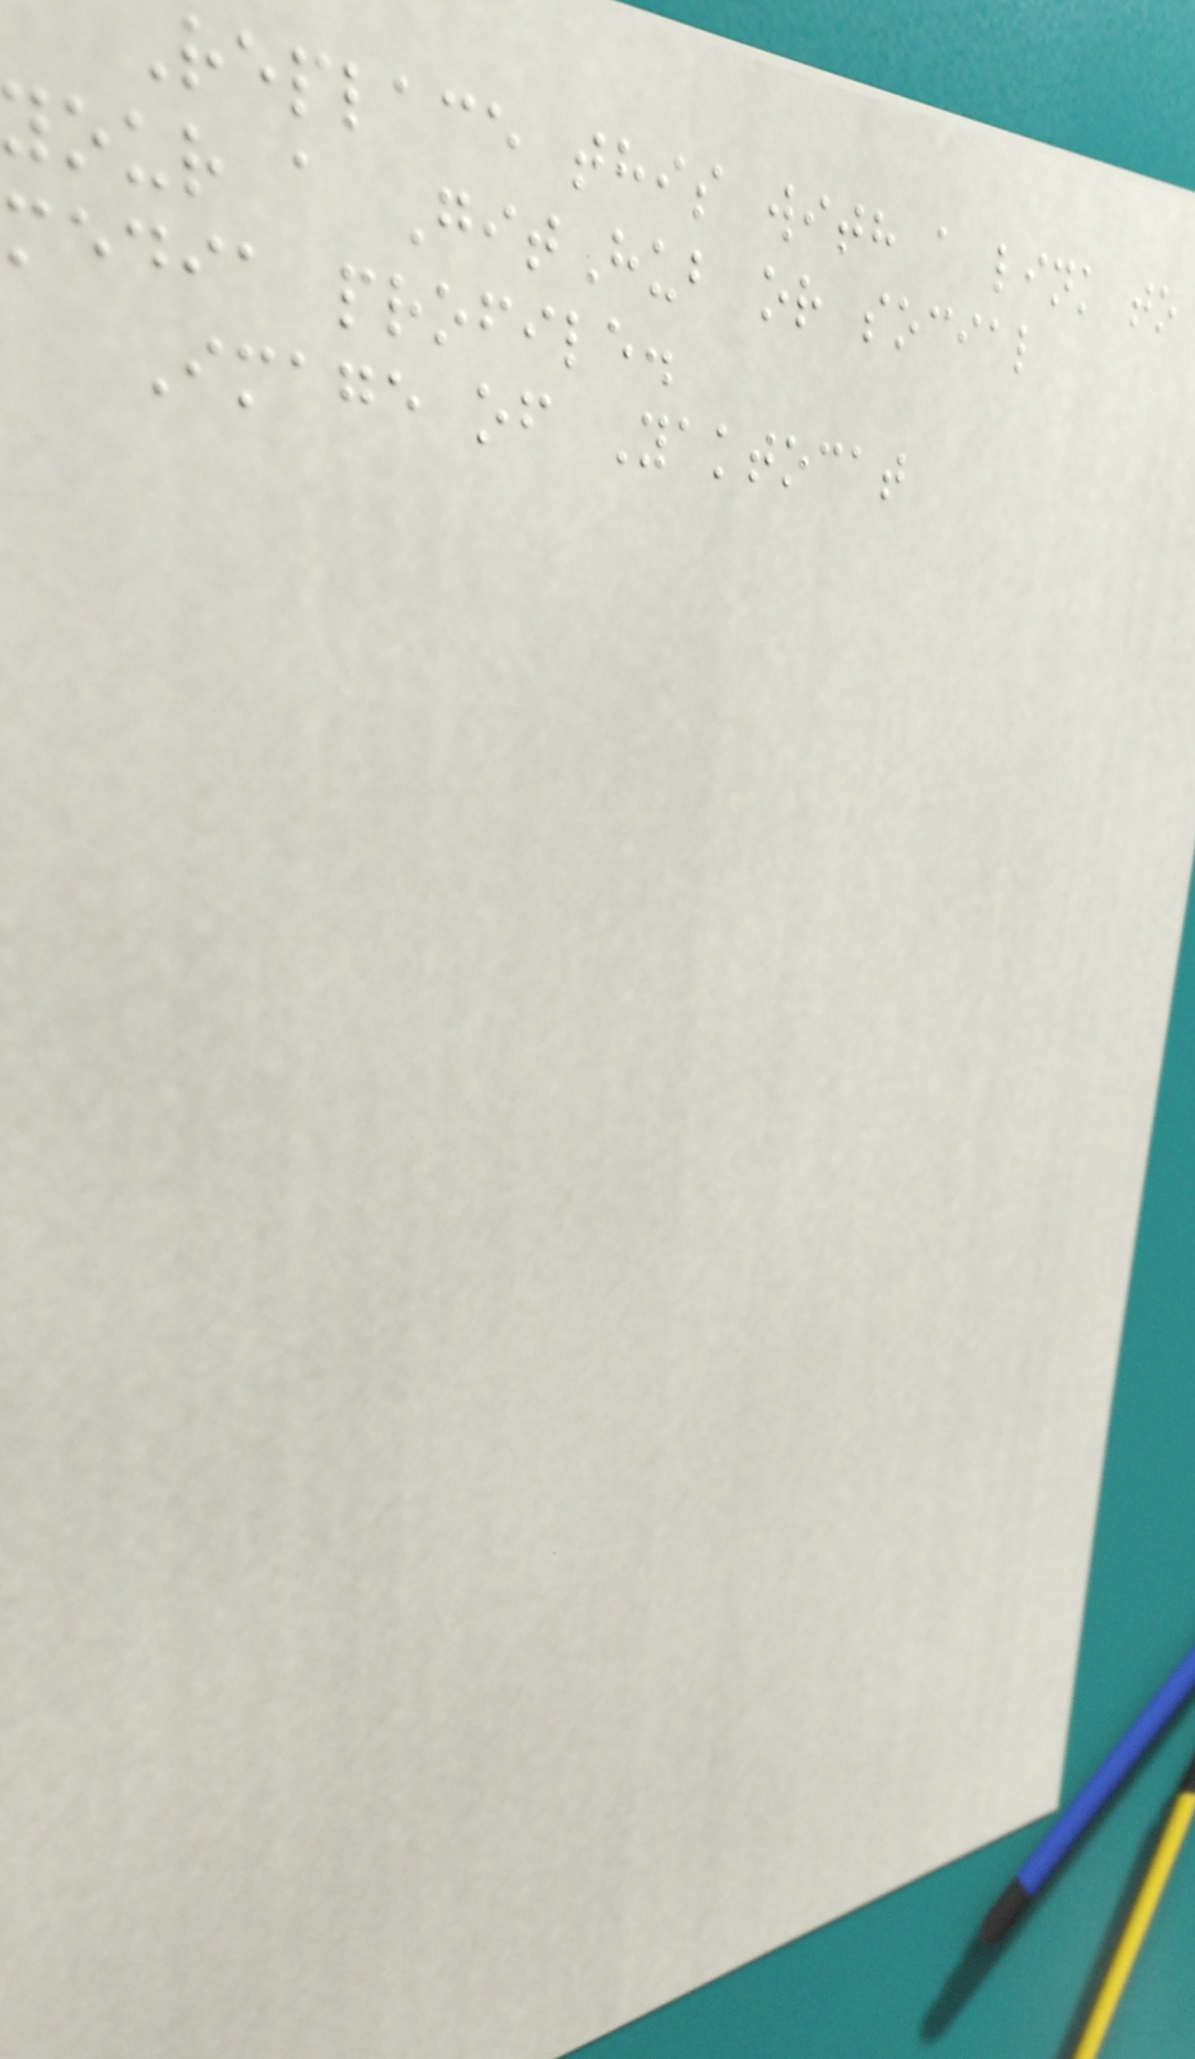Replace this with a link to
your a GitHub or social
media profile.
Image of Yaktocat
